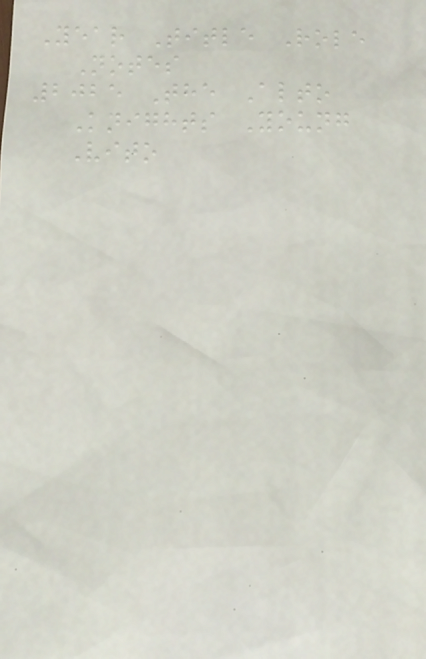Year Title Role
Notes
2025 The Alto
Knights Young
Vito
